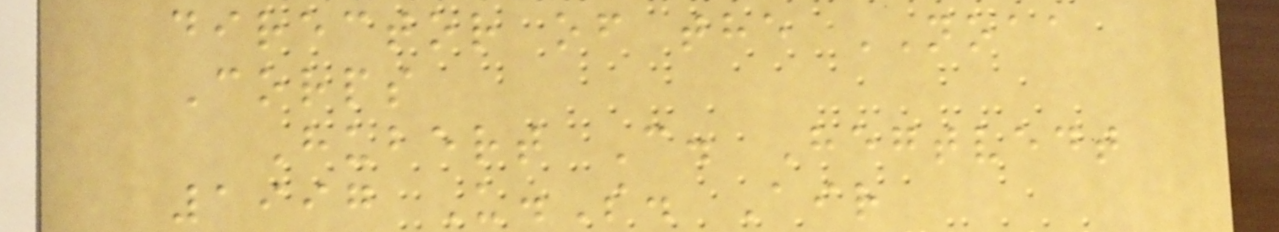director of the NOAA
Corps
Hubert C. Hegtvedt
1997 U.S. Air
